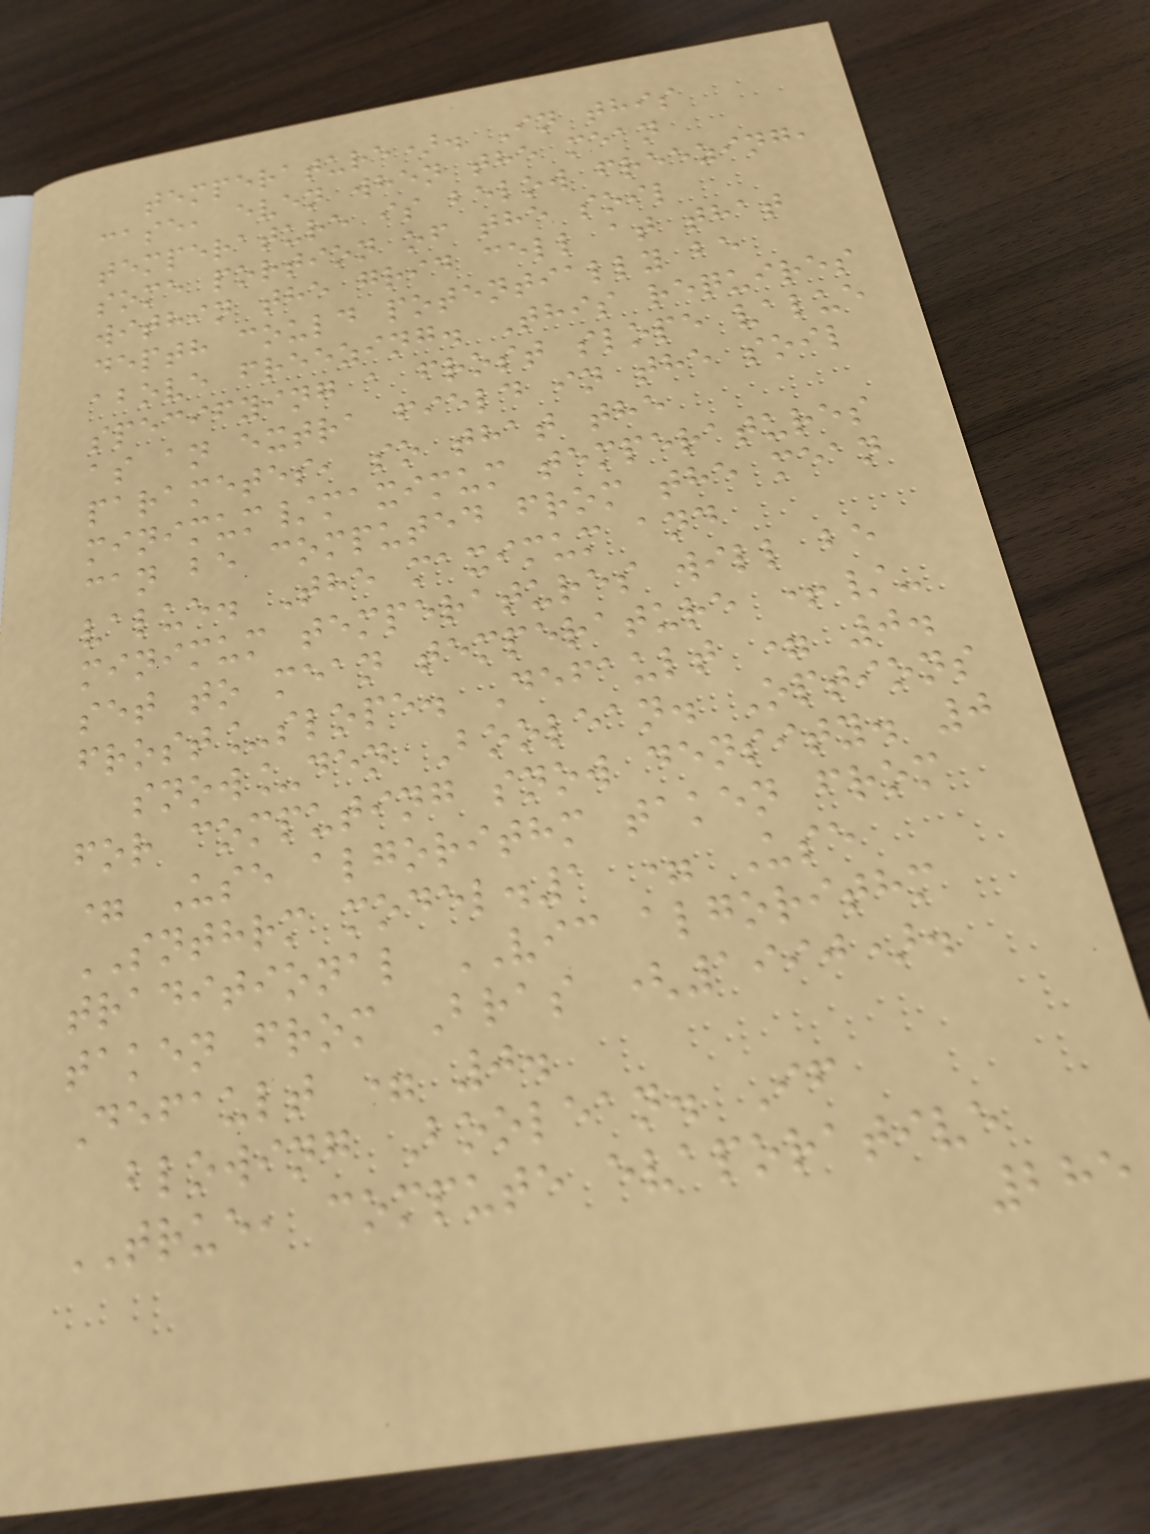temperature). In this
case, even when the mean
temperature is below freezing,
some portion of the soil
within the grid cell at that
depth could potentially be
above freezing. This requires
specifying a frost slope value
as an extra field in the soil
parametes, so that the
minimum/maximum temperatures
can be computed from the mean
value. The maximum and
minimum temperatures will be
set to mean temperature +/-
frost_slope. Default = 0.
snow_den Boolean. Options
for computing snow density. 0
= Use algorithm taken from
SNTHRM model.1 = Use
traditional VIC algorithm
taken from Bras (1990).
Default = 0.
blowing Boolean. If
TRUE, compute evaporative
285
